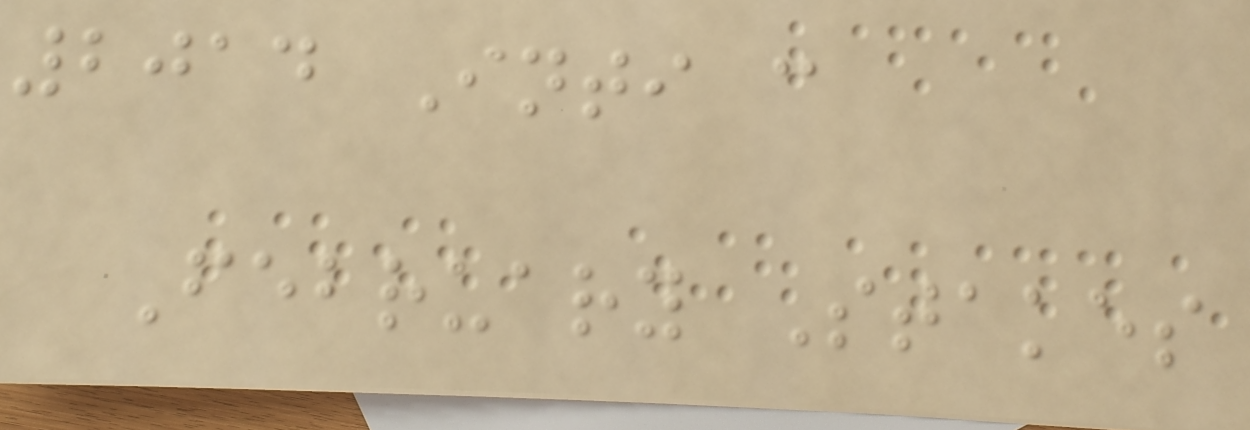2014 Inti c
February Stakes
